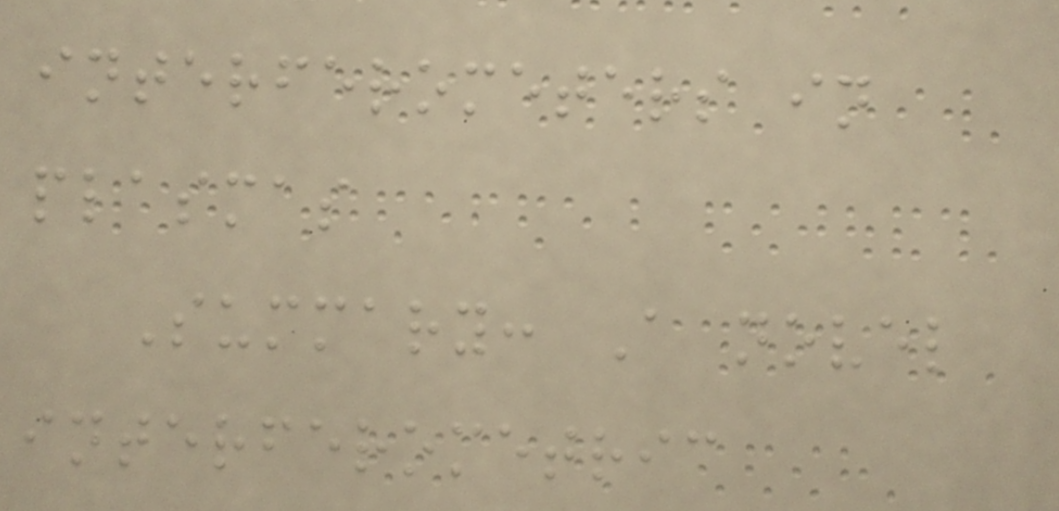interferometers in
plasmas
Summary: A novel
interferometric
